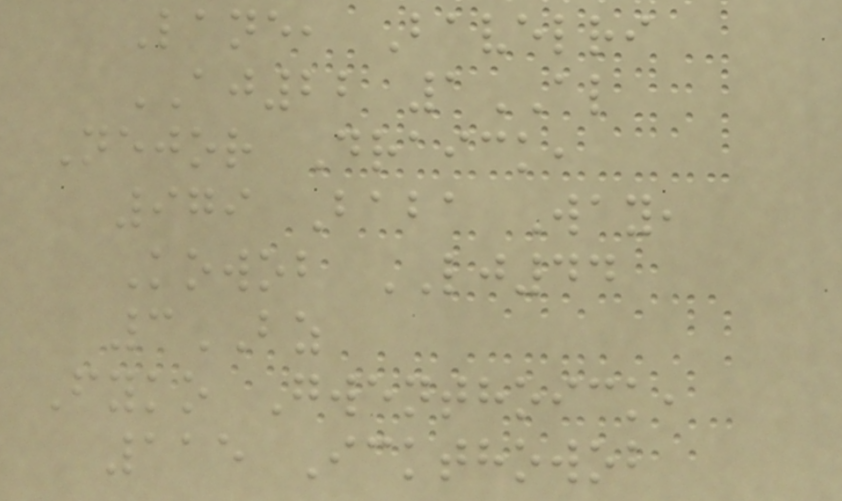Lane, Bavelri
AJ22 1AL
Nejor Draick,
979 Baba Way,
Kowob LJ44
3BZ
Fyko Gwenthoick,
115 Ickthowob
